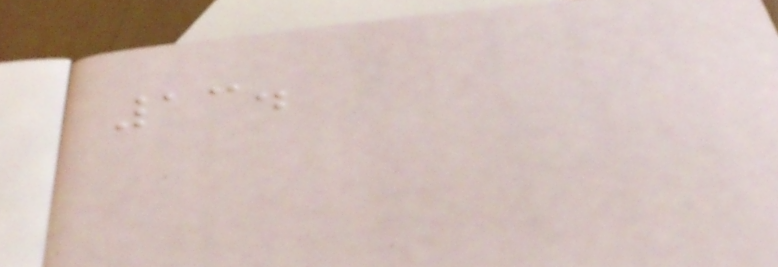13.
